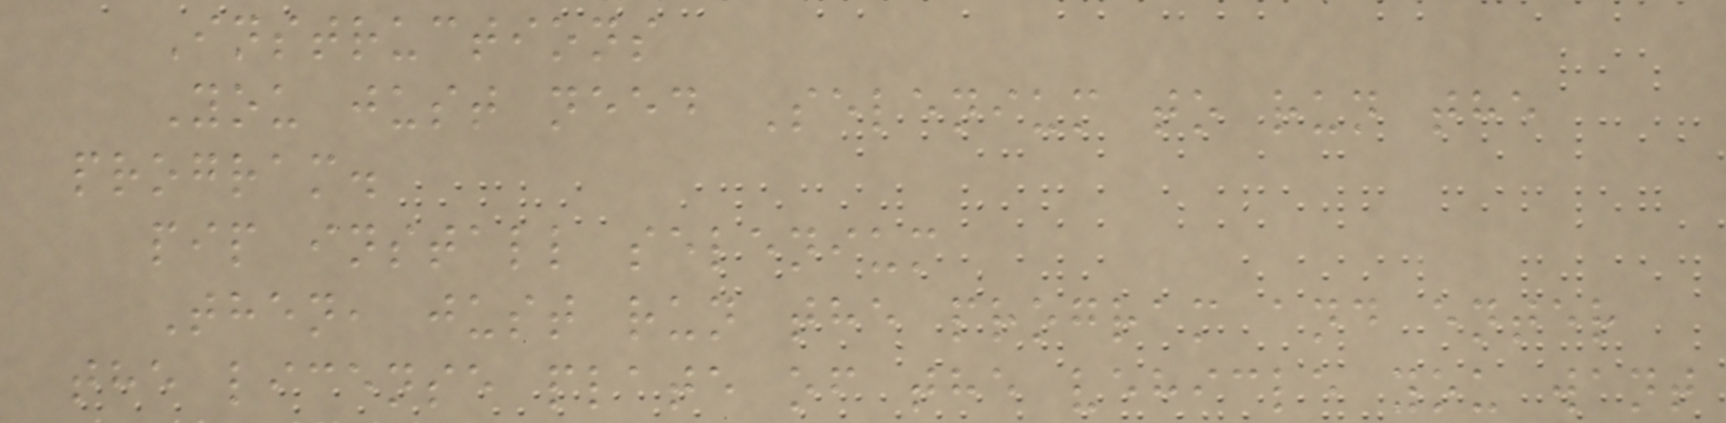Instructions
You just need Selenium to run the
program.
pip install selenium
Then, just run the program and enter
the license plate of the vehicle you want
